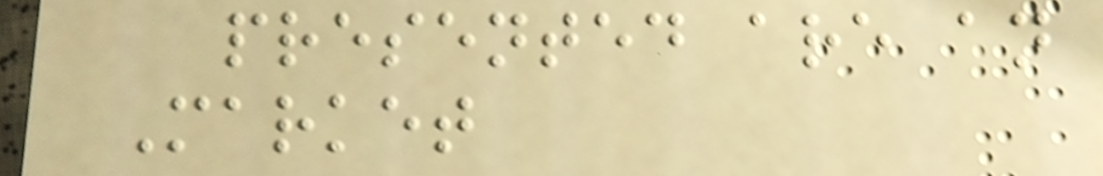presented are an
Market
